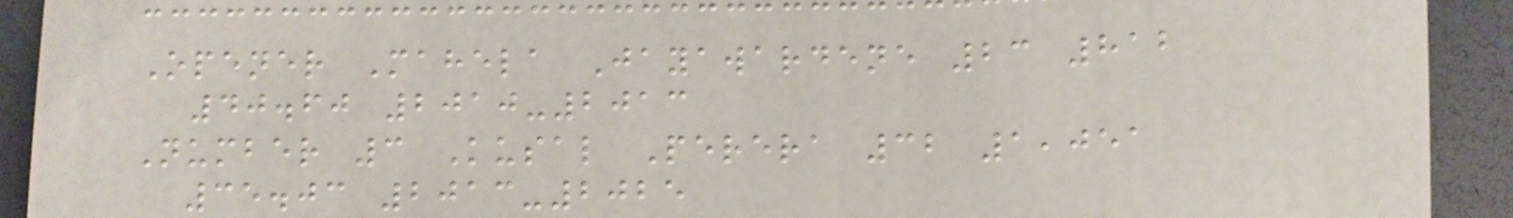Opener Mahela Jayawardene 23 812
40.60 2010-2013
Number 3 Kusal Perera 32 1,051
35.03 2013-2025
